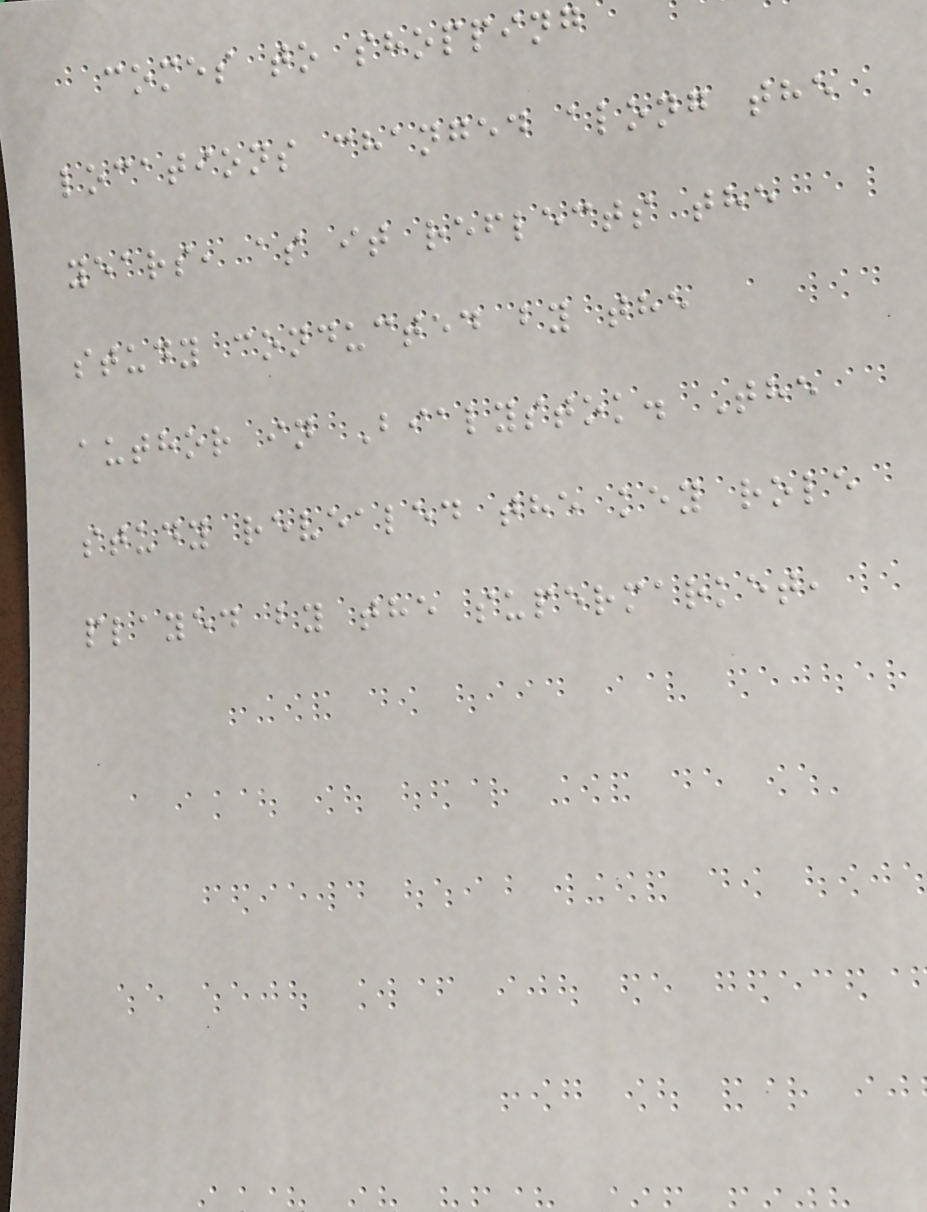comes to shopping
locations changed along the
years, as it reflects the
study conducted by the
author in Bialystok. The
study revealed the key role
played by the supermarket,
